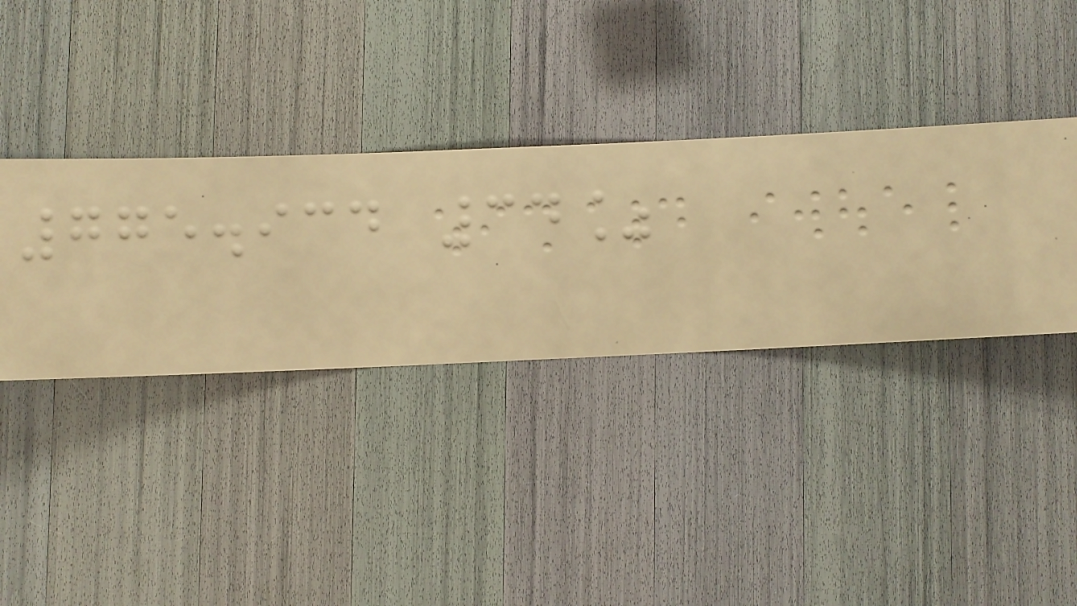775.934 34%
